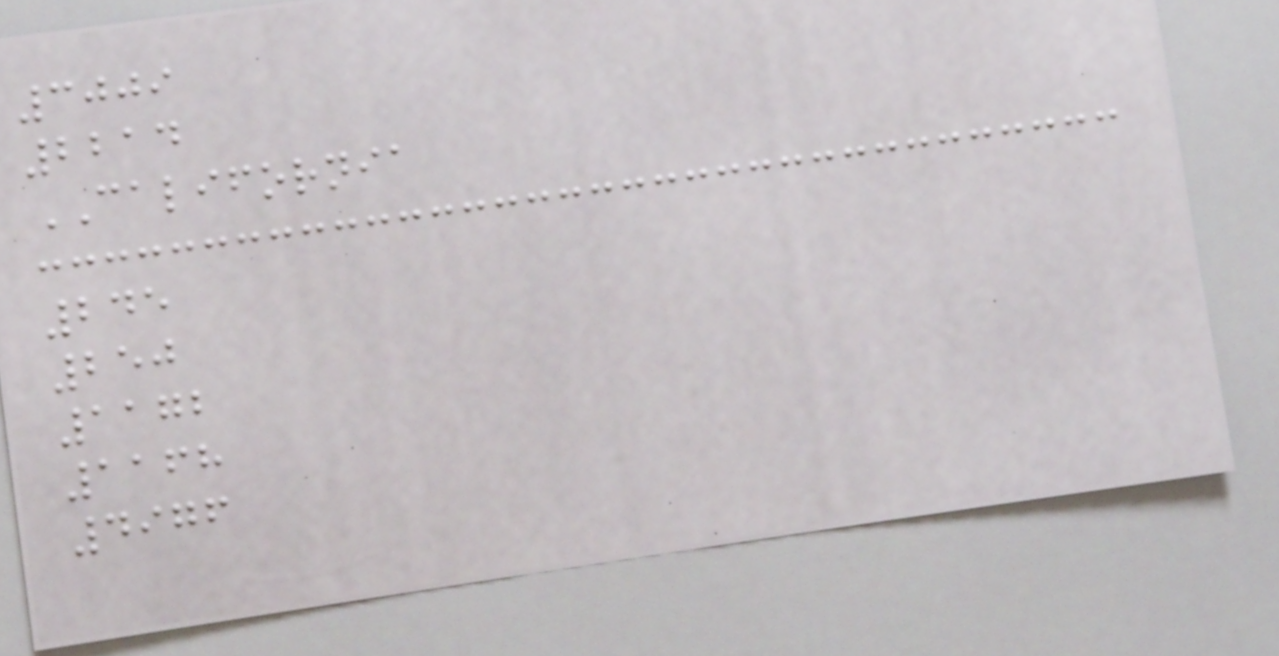3009
2214
CALIFORNIA
245
250
1172
1168
4976
